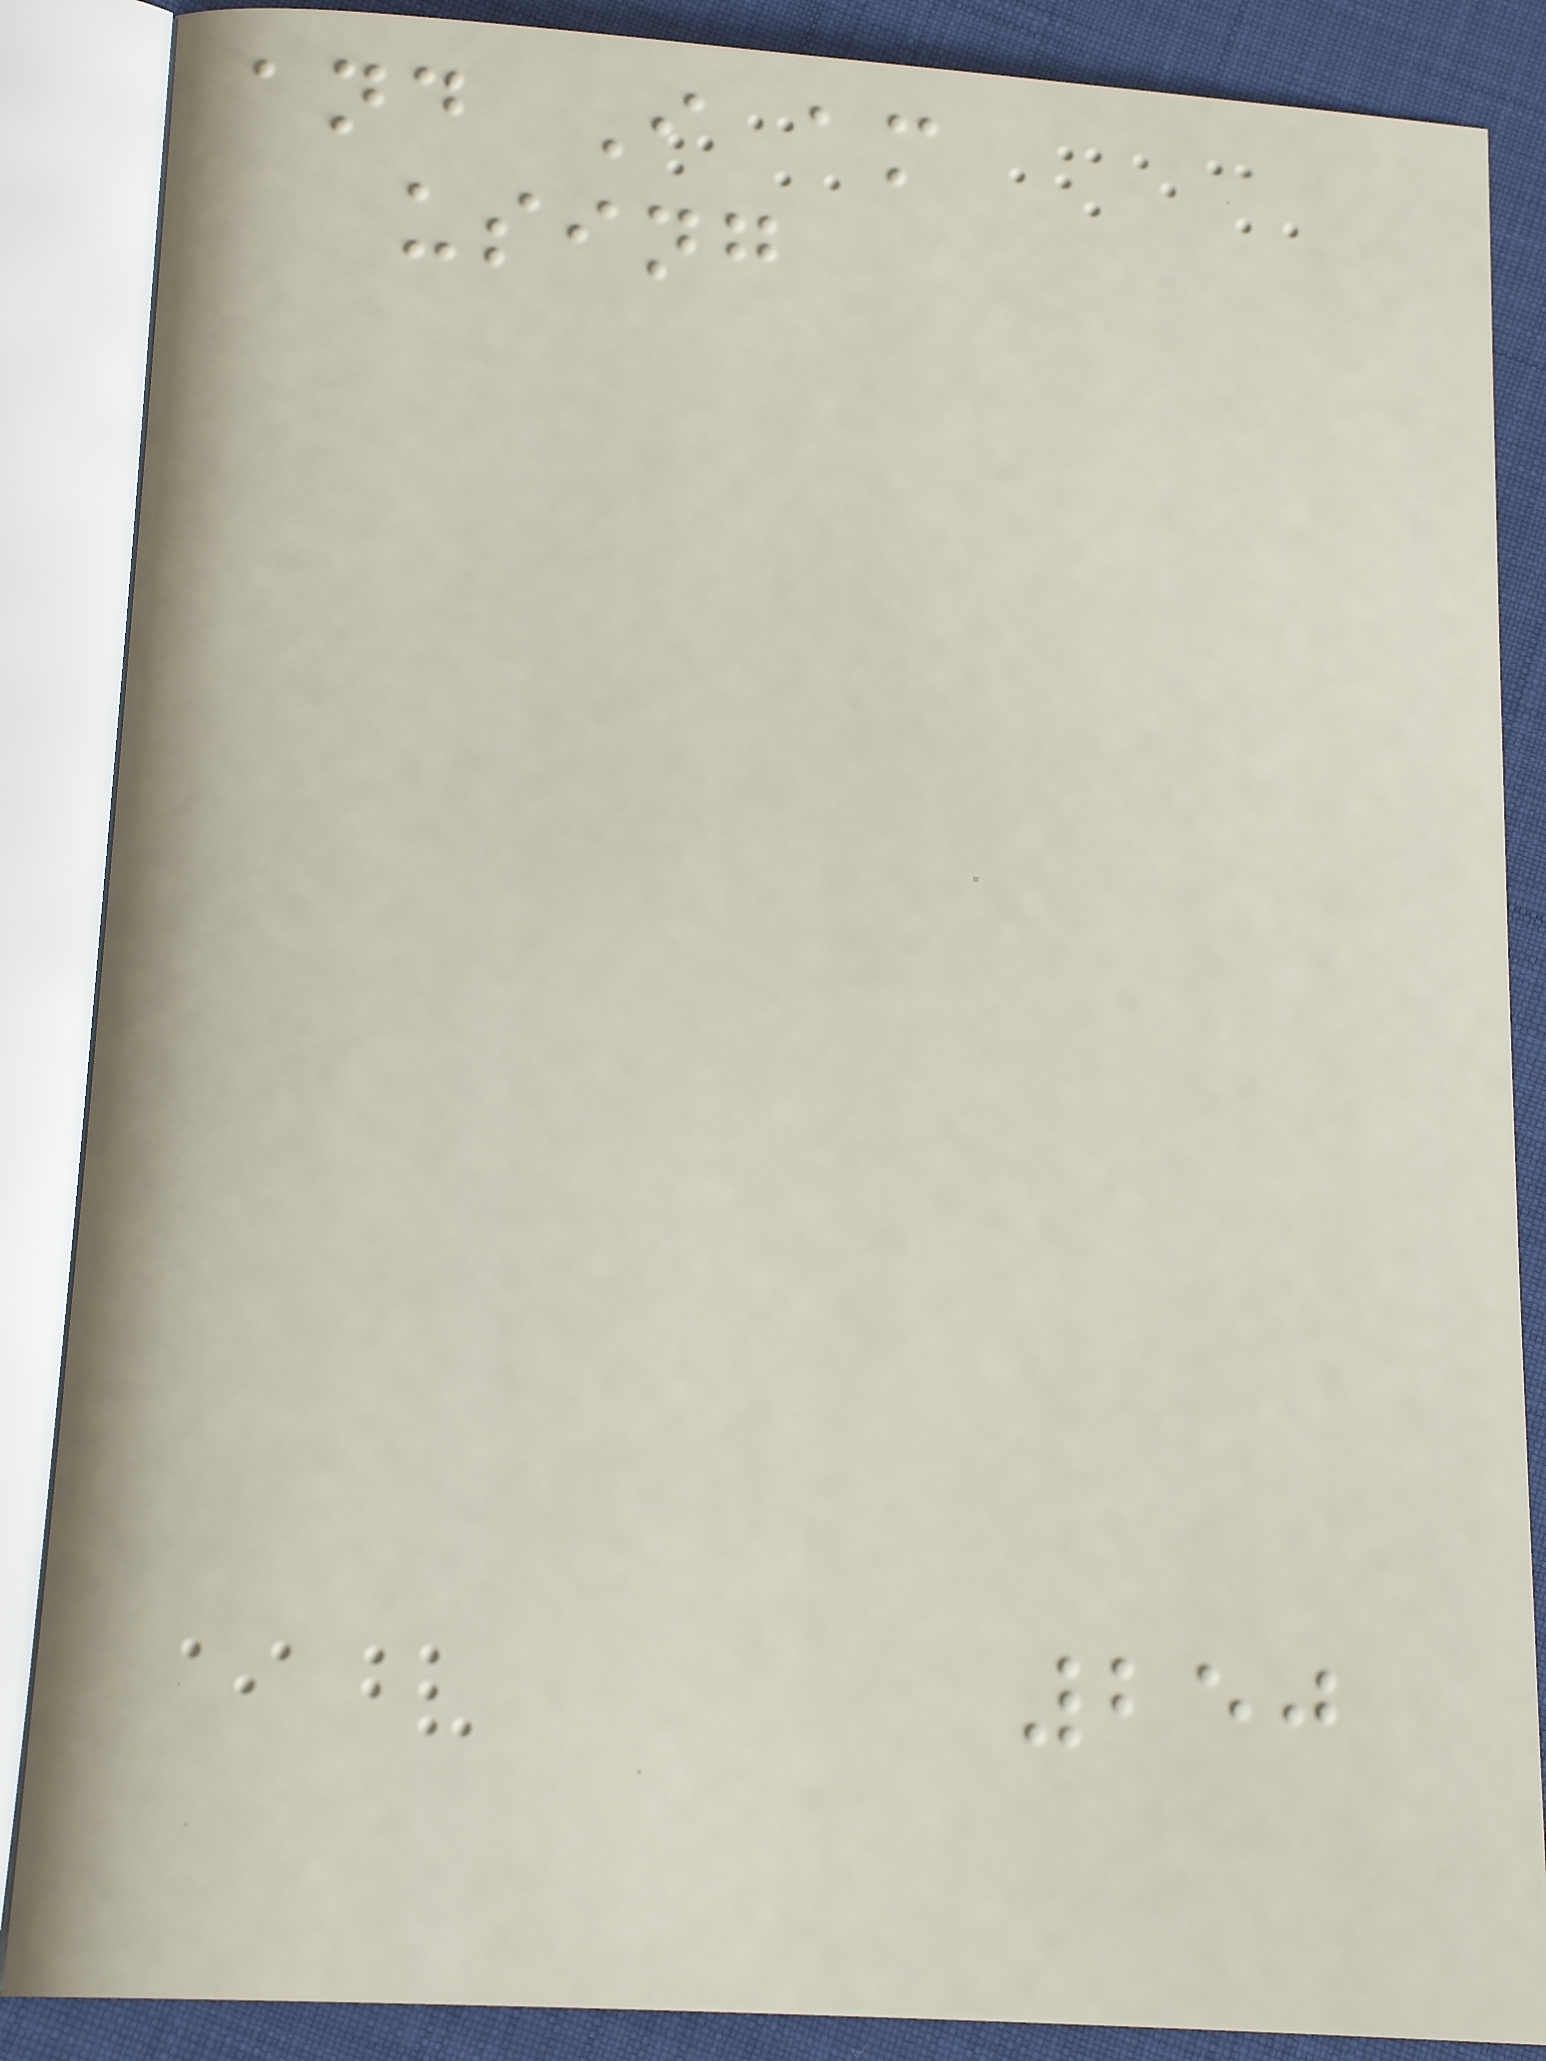and I am
using
250
